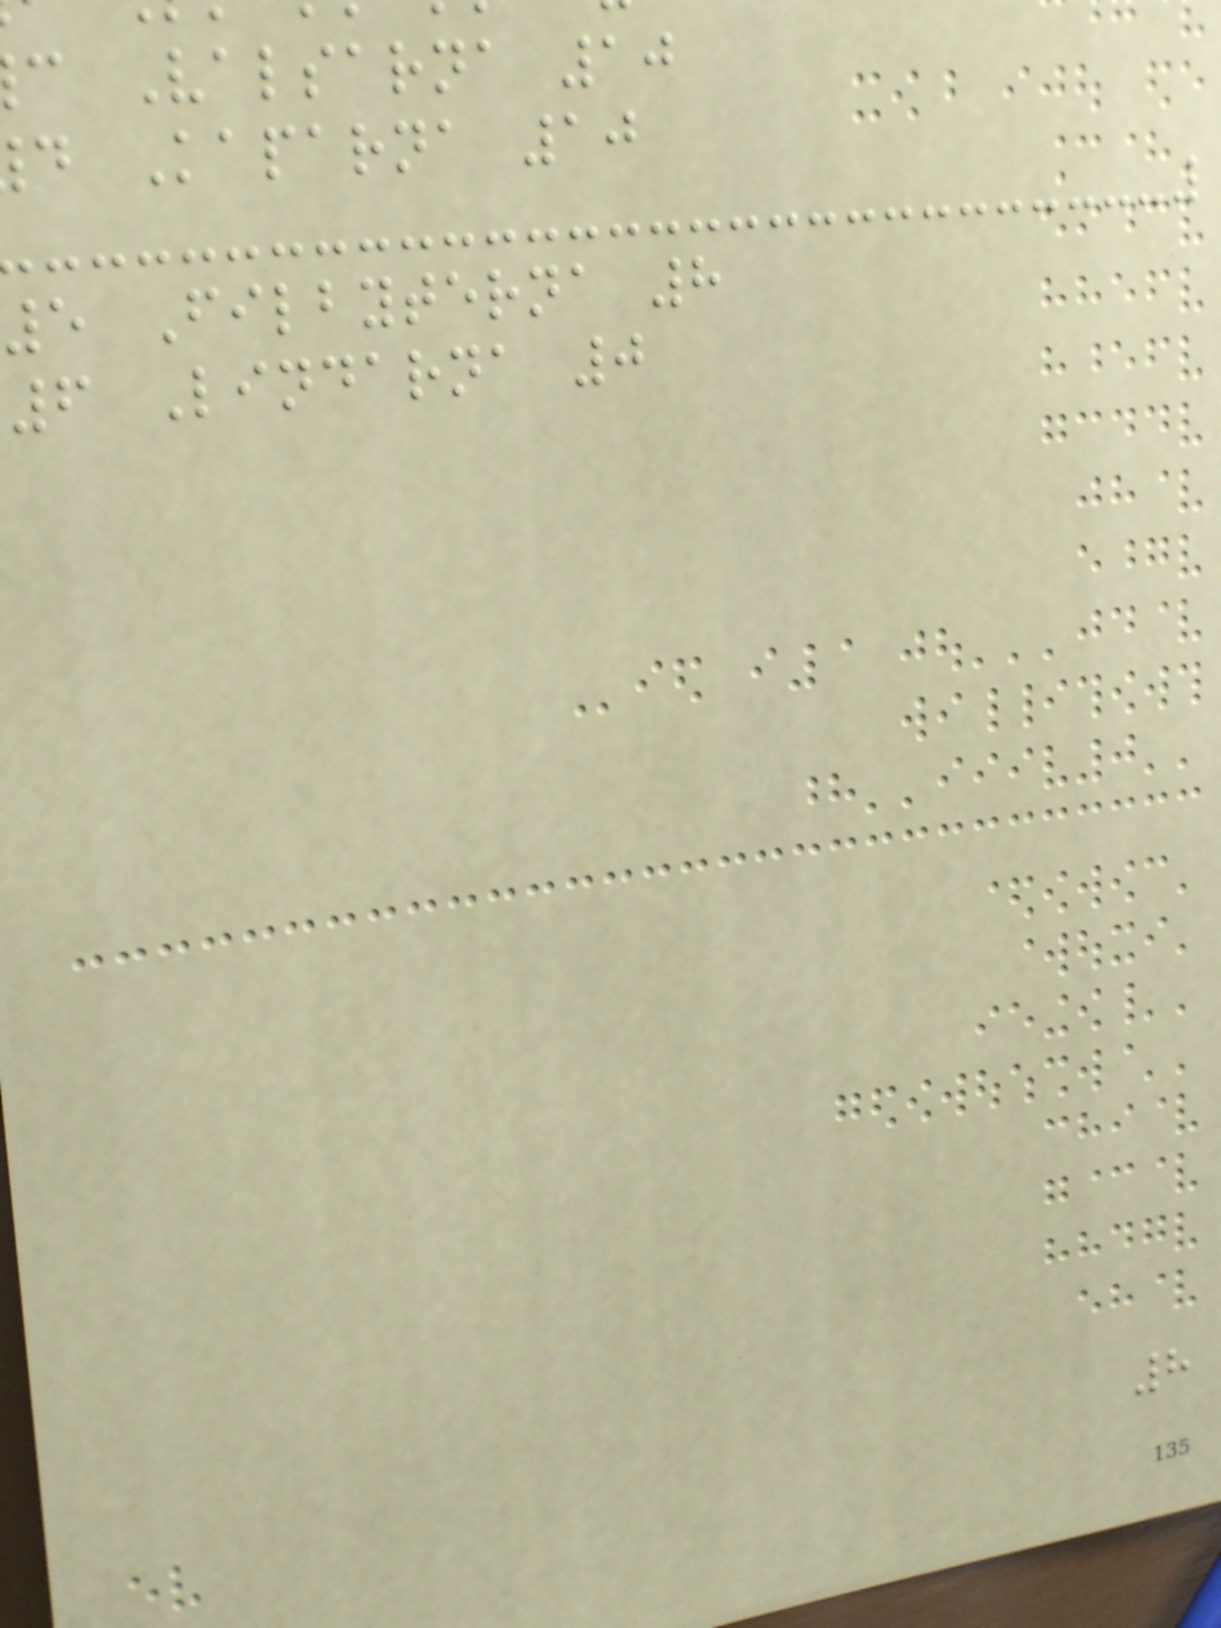c Valsarna 10
d Kaparna 10
5 Filbyterna 8
6 Lindarna 0
8
